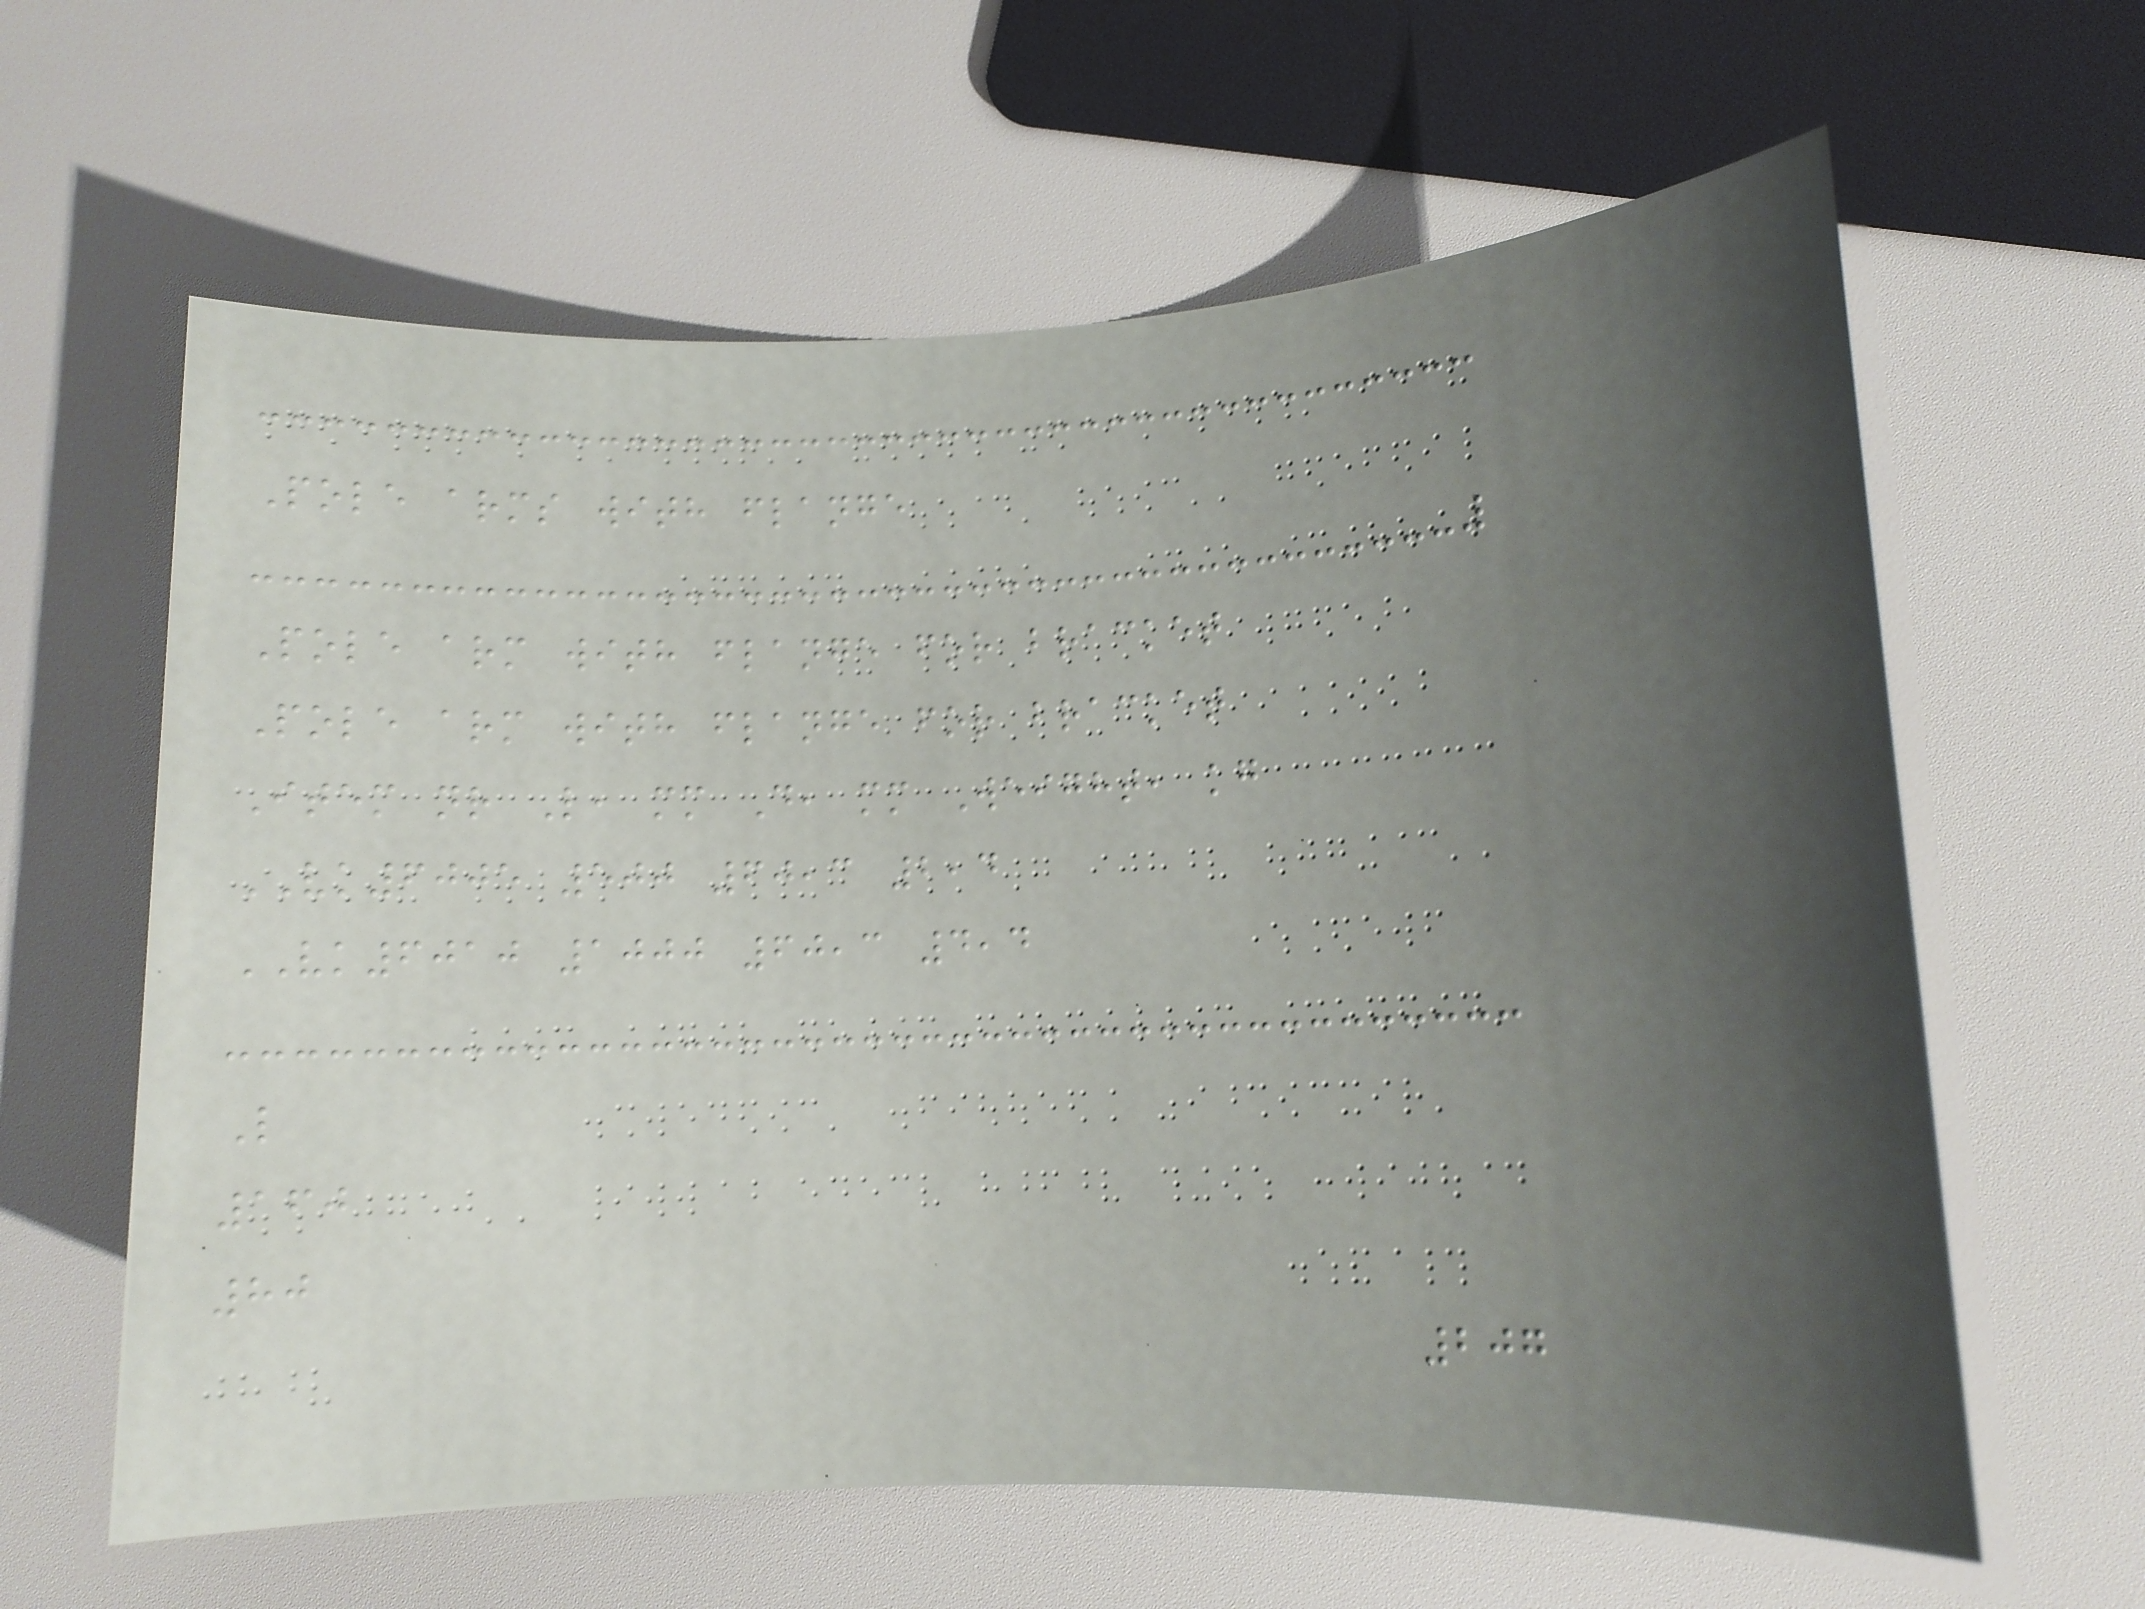Pole arms with flange
Pole arm with flange for bracket
Pole arm with flange for bracket
Item nr L, mm D, mm Weight, kg
VK6005 500 60,3 2,4
VK6010 1000 60,3 4,4
L
160
80
207
